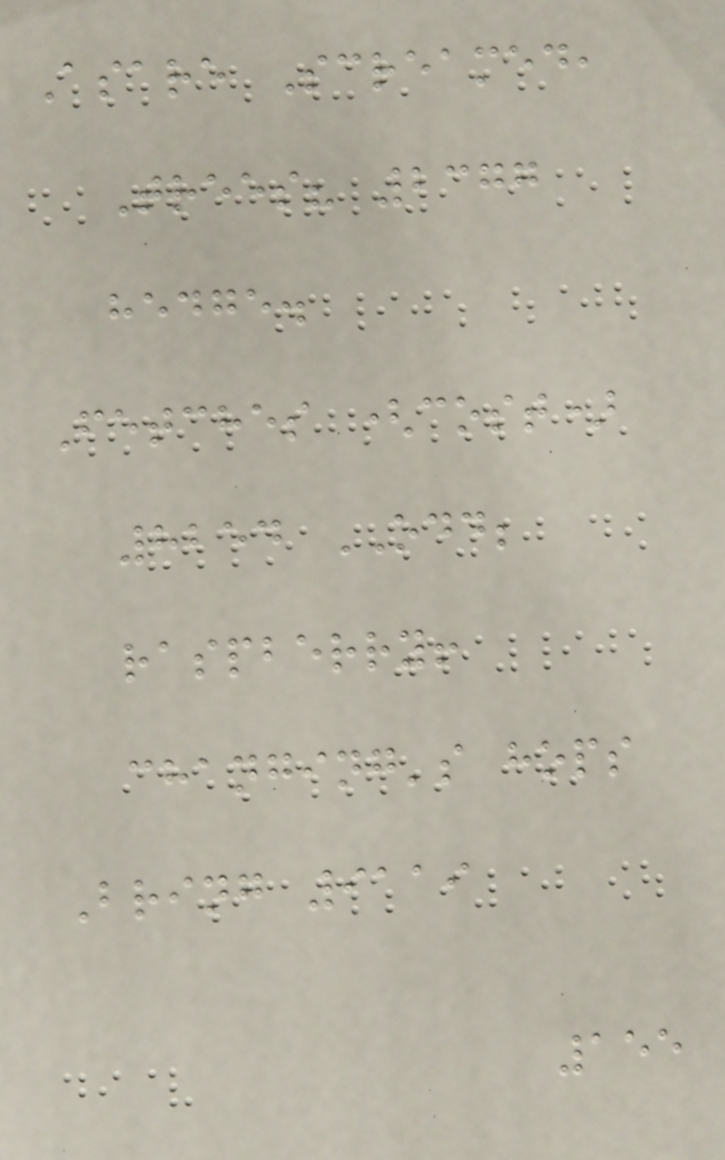Asare Screamed,
Trees? 2377
hedge.
Fetches (cost)
8254 ODD;
raspberry!
changing's hops
Bring 9119
155
